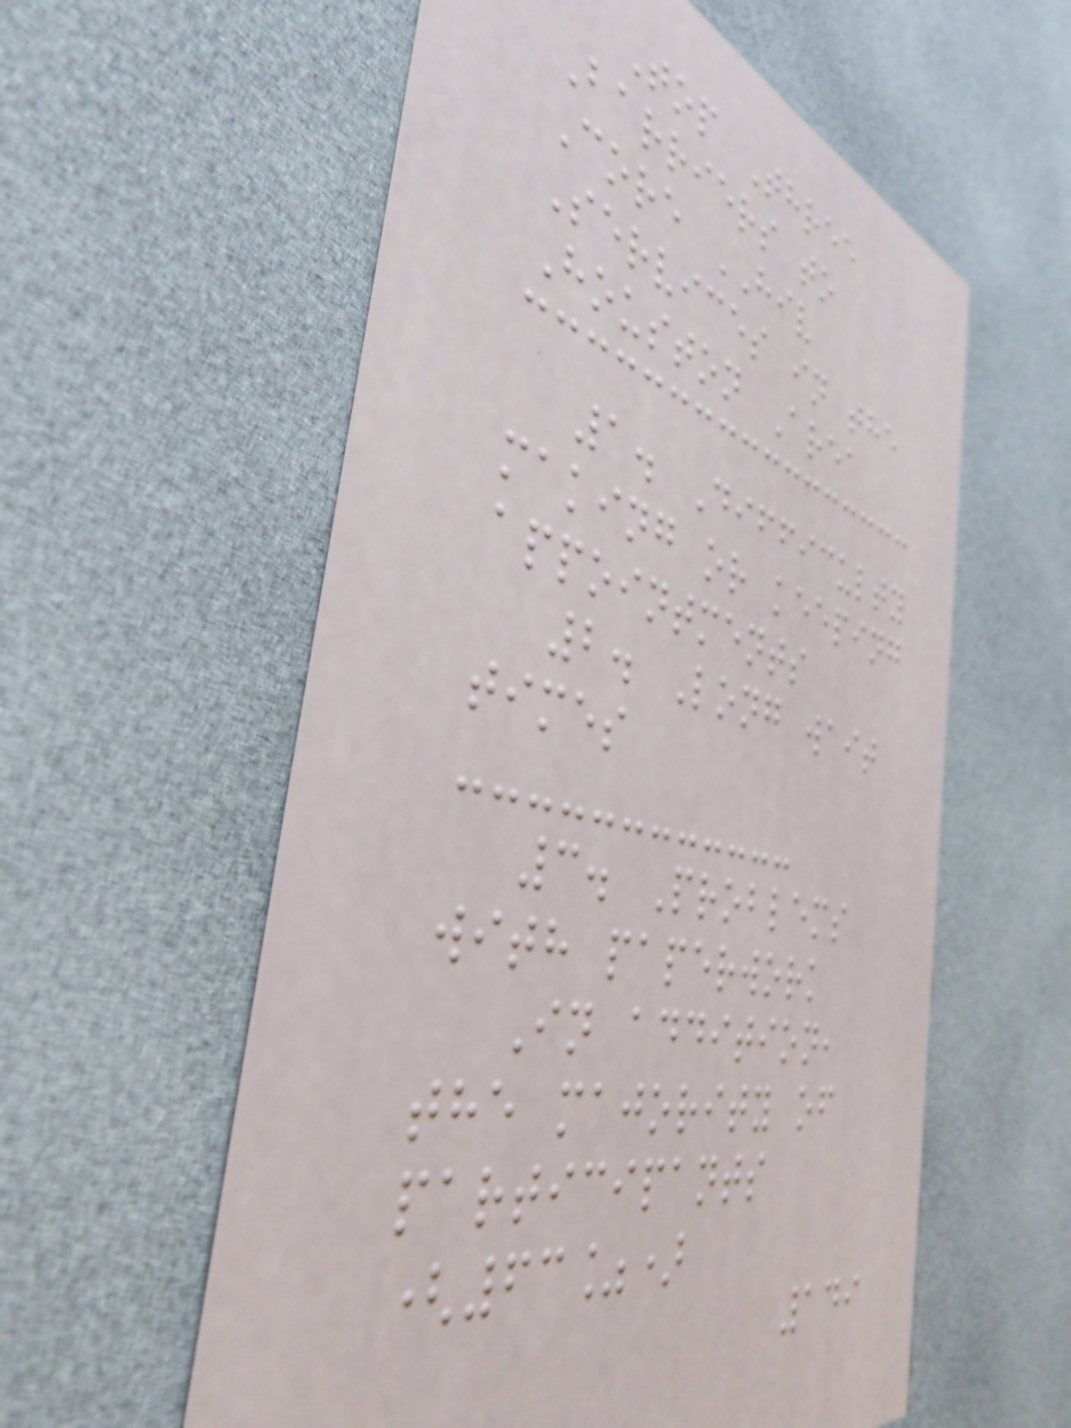Top Three
Barriers to
Core HIV
Services in the
Houston Area
1. Difficulty
making or keeping
appointments
2. Long wait
times
3. Problems
with paperwork
In addition,
the majority of
participants
(63%)
149
